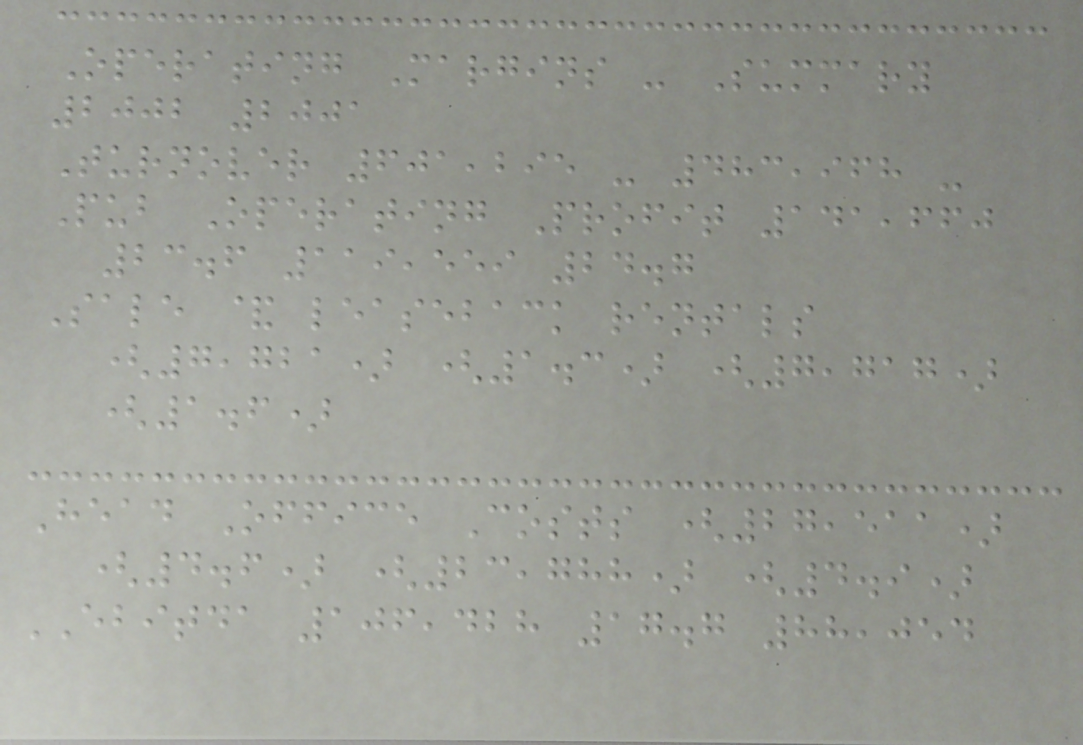Operating Margins - Summary
2002 2001
Turnover 601,295 - 483,968 -
Pub Operating Profit 141,660
23.6 119,559 24.7
Sale & leaseback rentals
(7,721) (1.3) (7,717)
(1.6)
Head Office Costs (27,511)
(4.6) (23,788) (4.9)
EBITDA 106,428 17.7 88,054
